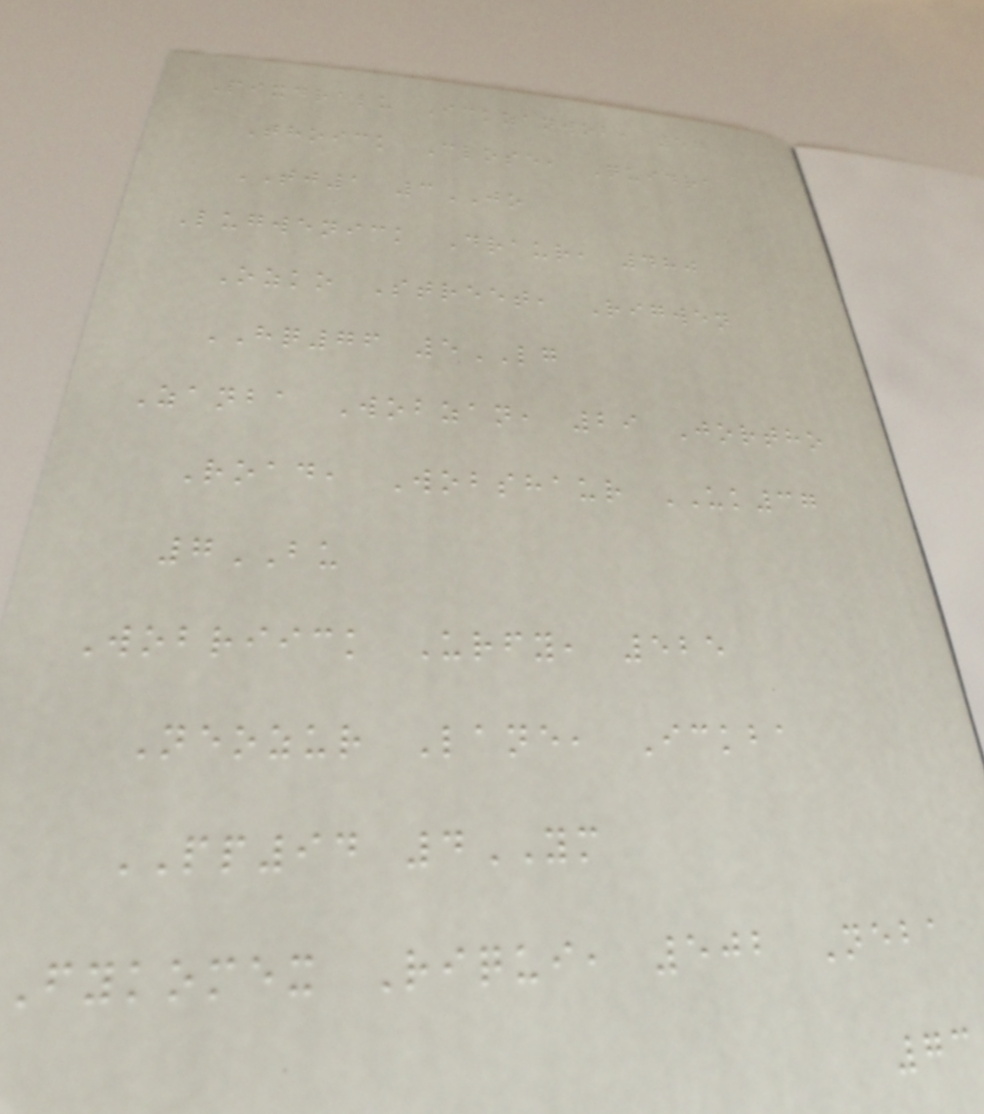Pixdralu Ickzanwob, 57
Thoick Close, Quidra
TJ1 3JO
Lugwenick Draur, 480
Ozko Street, Rigwen
HQ76 5LG
Zanba Wobzan, 29 Jortho
Road, Wobshaur UK37
7BU
Wobriick Urfy, 525
Neozur Lane, Ickba
PP94 4YM
Fykomex Riqui, 502 Neba
73
